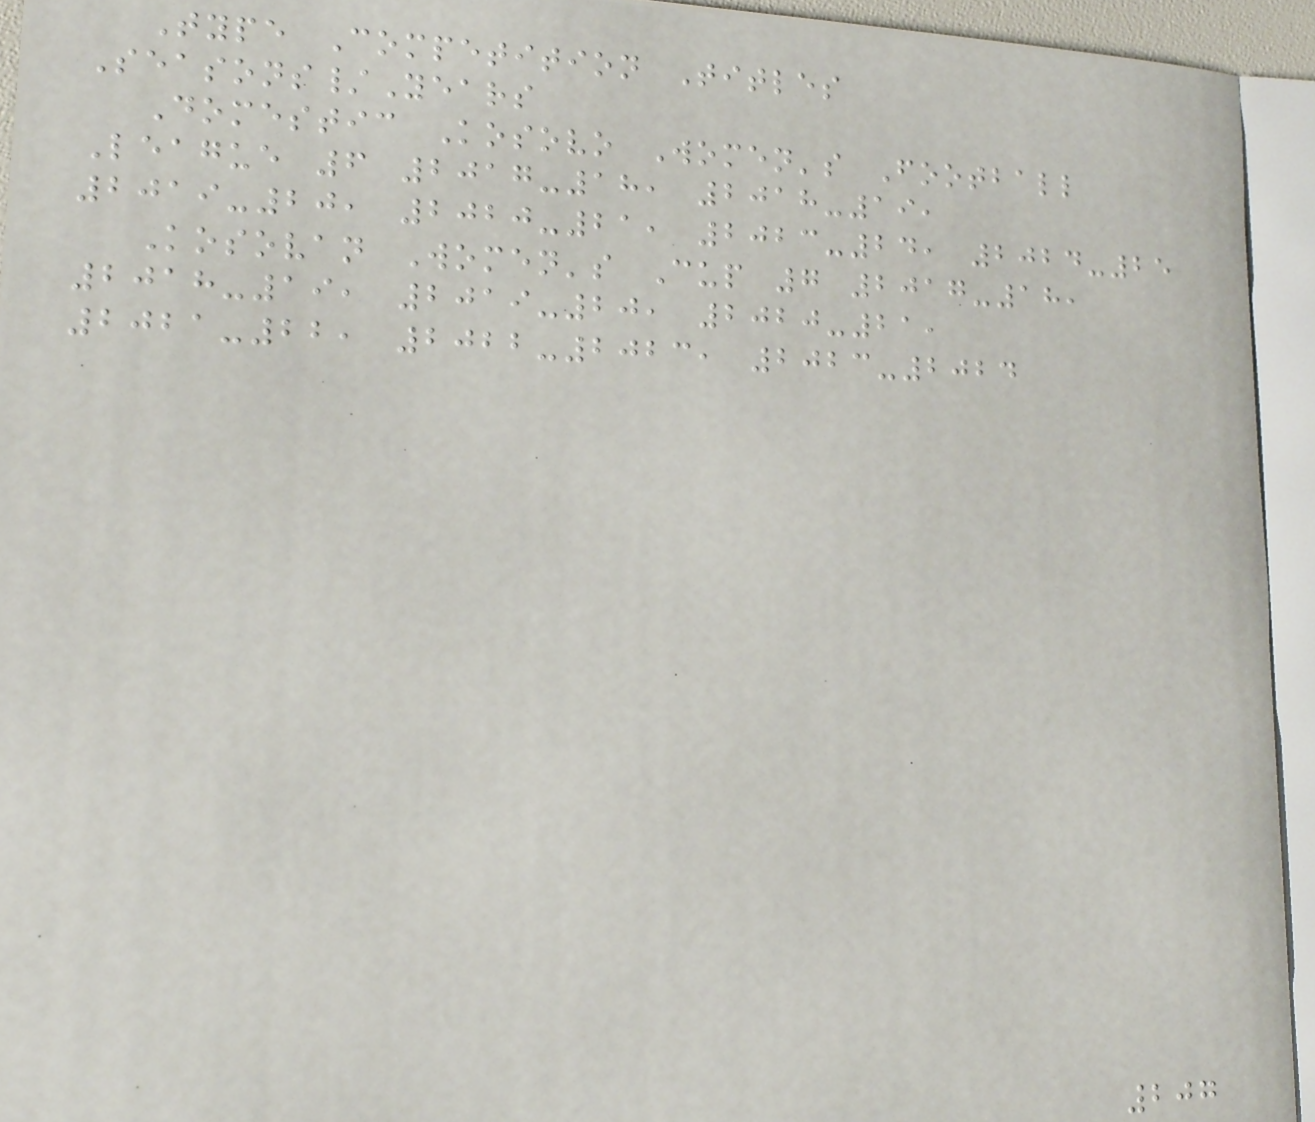Type Competition Titles
Seasons/Years
Domestic Kosovo Women's Football
League 6 2017-18, 2018-19,
2019-20, 2020-21, 2023-24, 2024-25
Kosovan Women's Cup 7 2017-18,
2018-19, 2019-20, 2020-21,
2021-22, 2022-2023, 2023-2024
207
